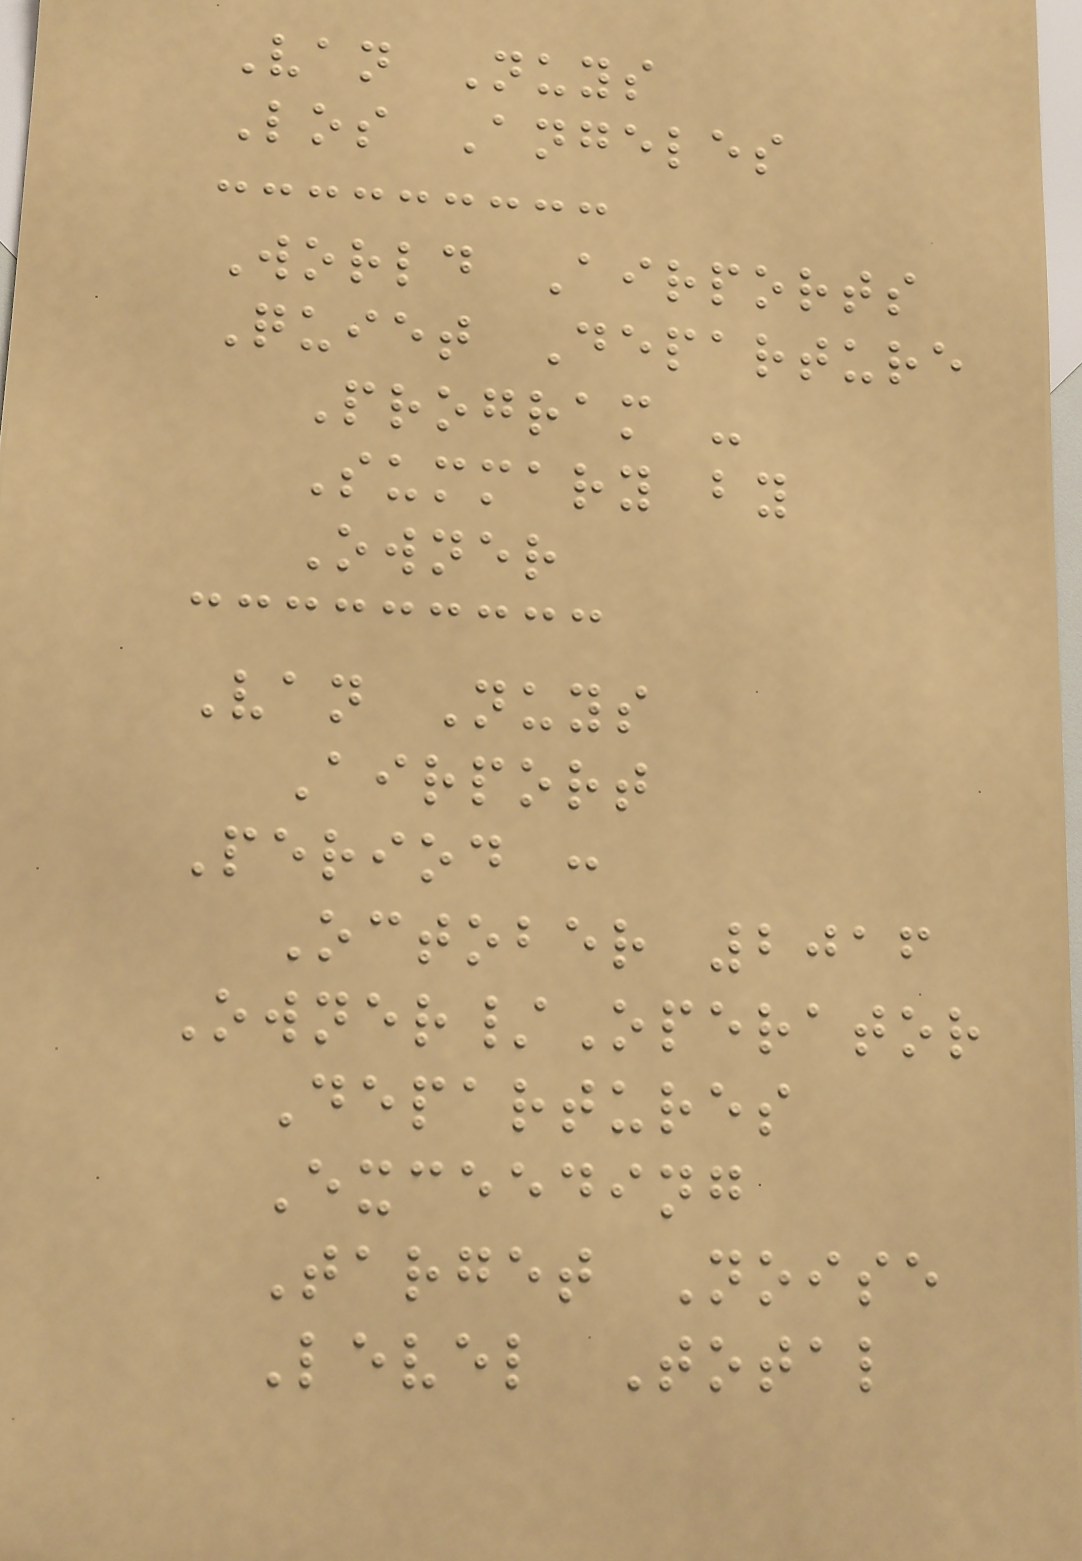Van Nuys
Los Angeles
World Airports
Quiet Departure
Program -
Summary by
Owner
Van Nuys
Airport
Period :
October 2016
Owner/Operator
Departures
Exceeding
Target Noise
Level Total
